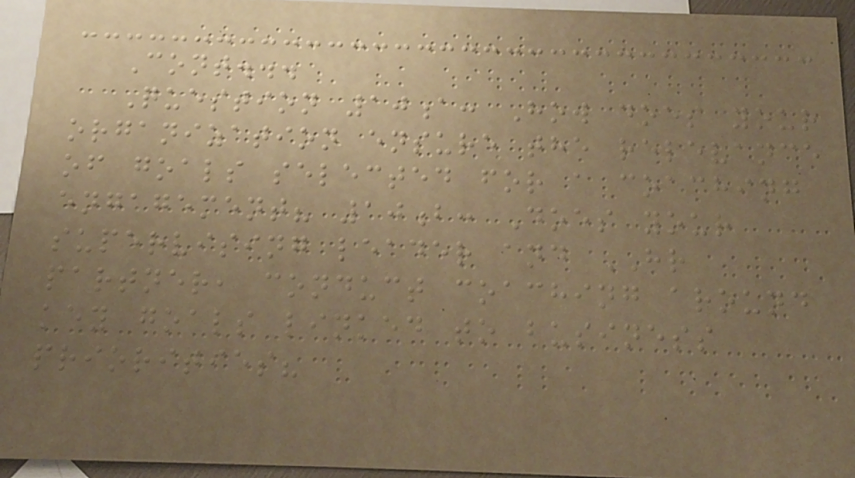Cont...
Question 10a: How does your
organization ensure the relevance
of goals selected for a coaching
engagement? 10b: Does your
supervising leader and HR
partner, conduct coaching around
key goals linked to business
priorities?
